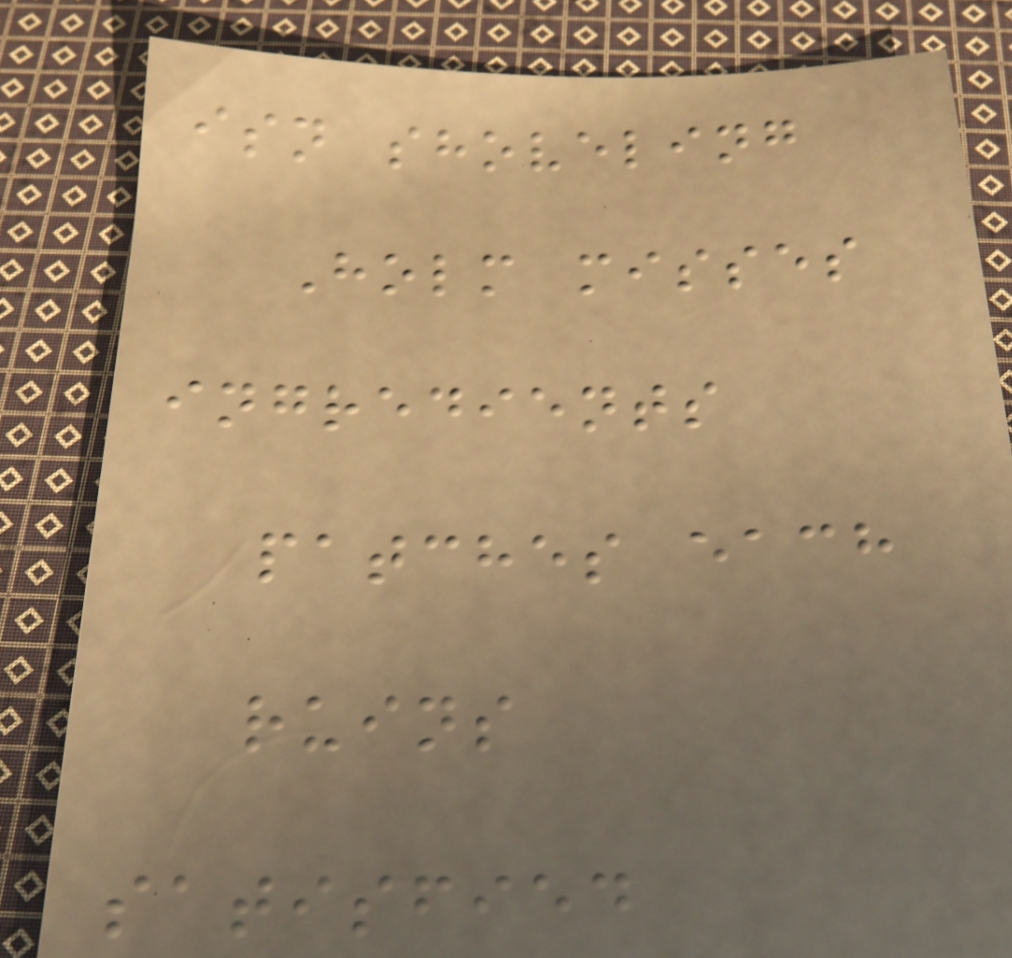isn shoveling
Holm misses
ingredients
patches each
ruins
satisfied
